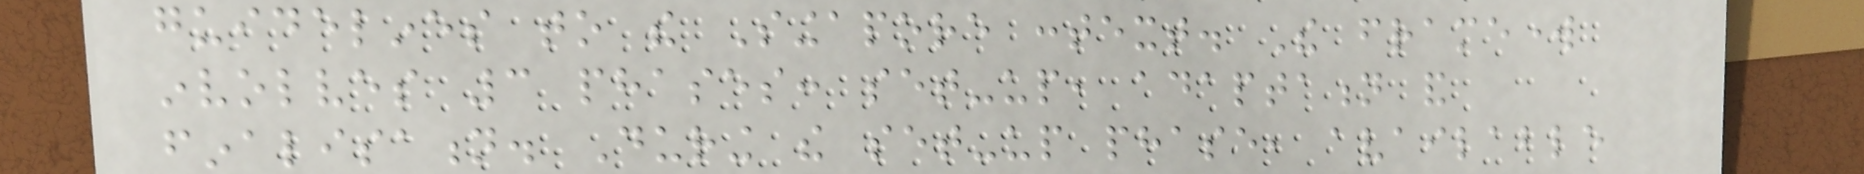guidelines to the Singapore context. The framework
involves 3 phases: set-up, adaptation and
finalisation. During the set-up phase, available
